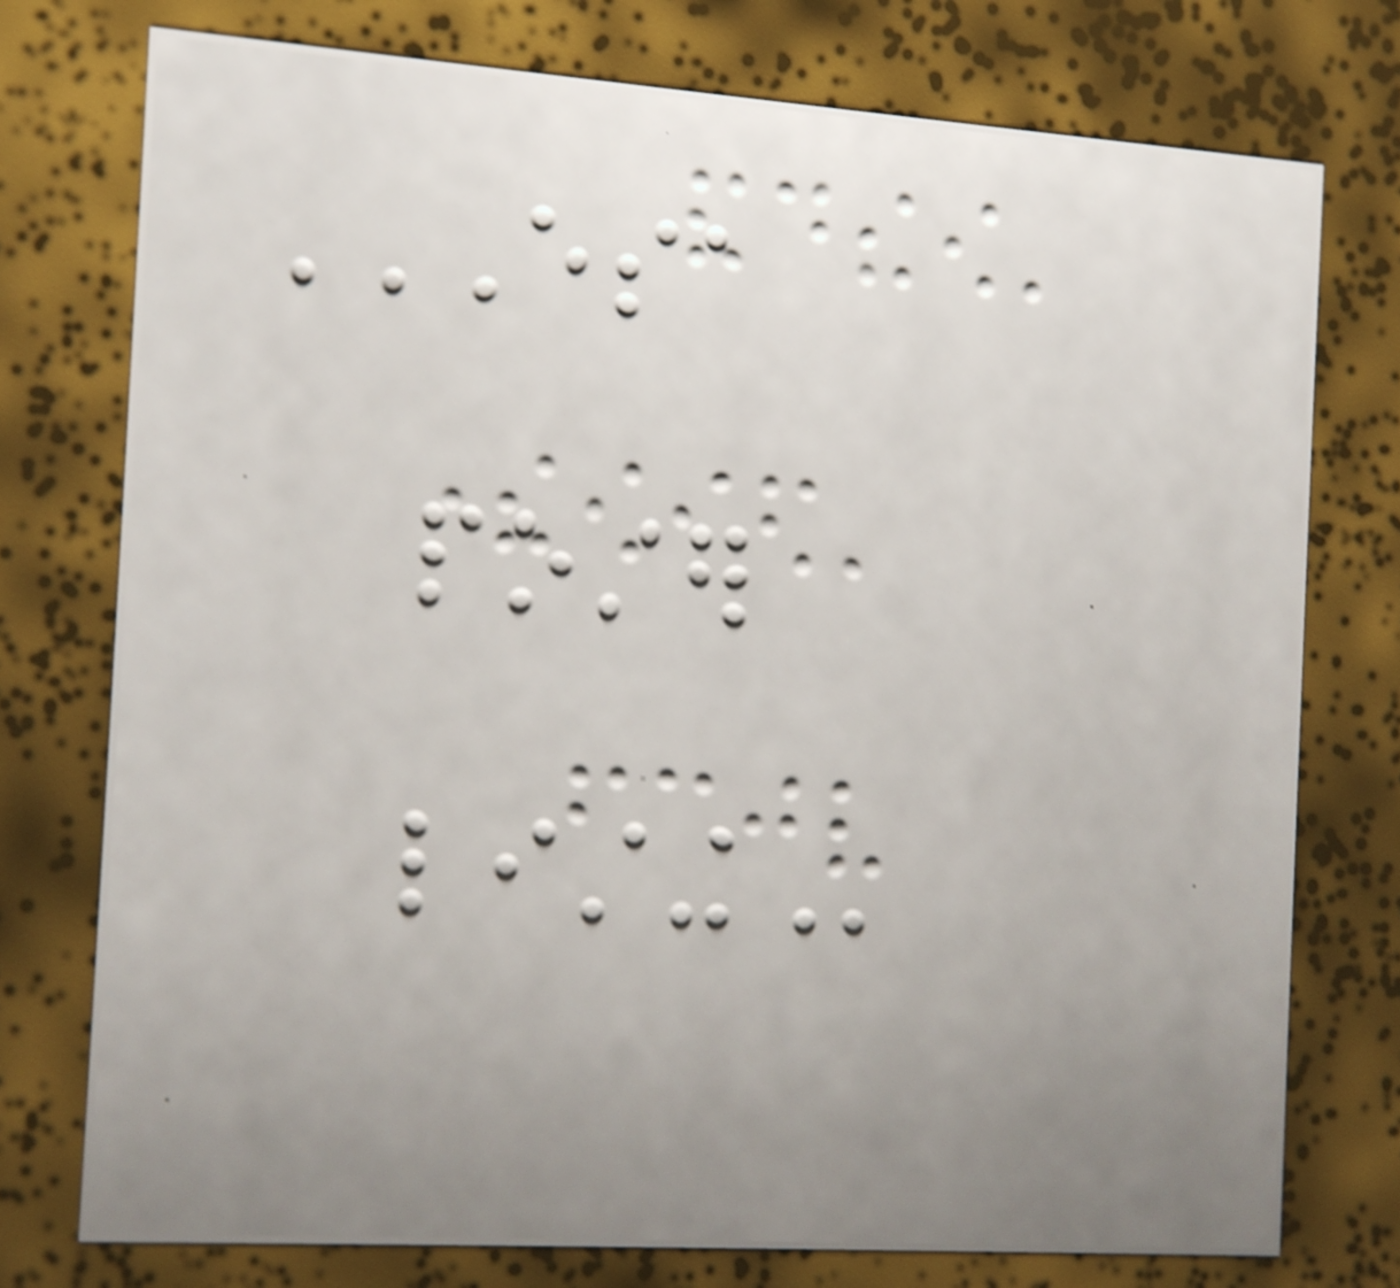ESA
POSTER
LISTING
